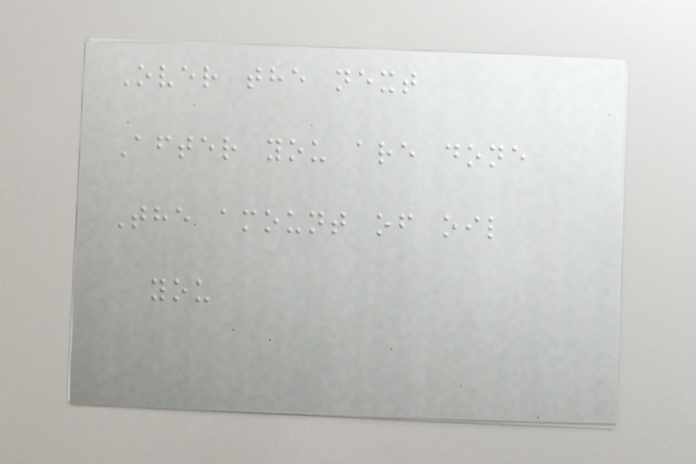Over the next
After you are done
The amount of oil
you
